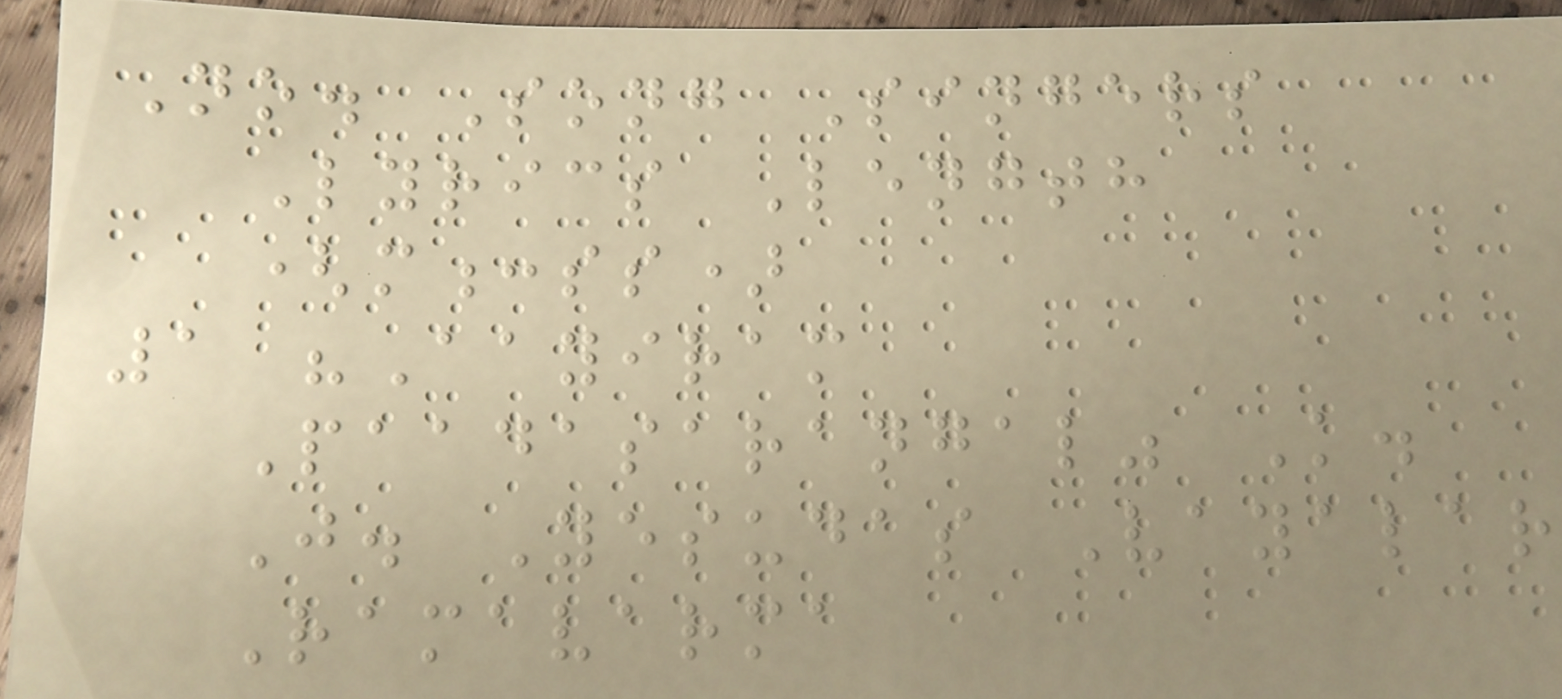No. Song Singers
Lyrics Length
(m:ss)
1 "Aayiram
Paadasarangal" K.
J. Yesudas Vayalar
Ramavarma
